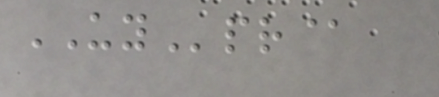UYpr@
